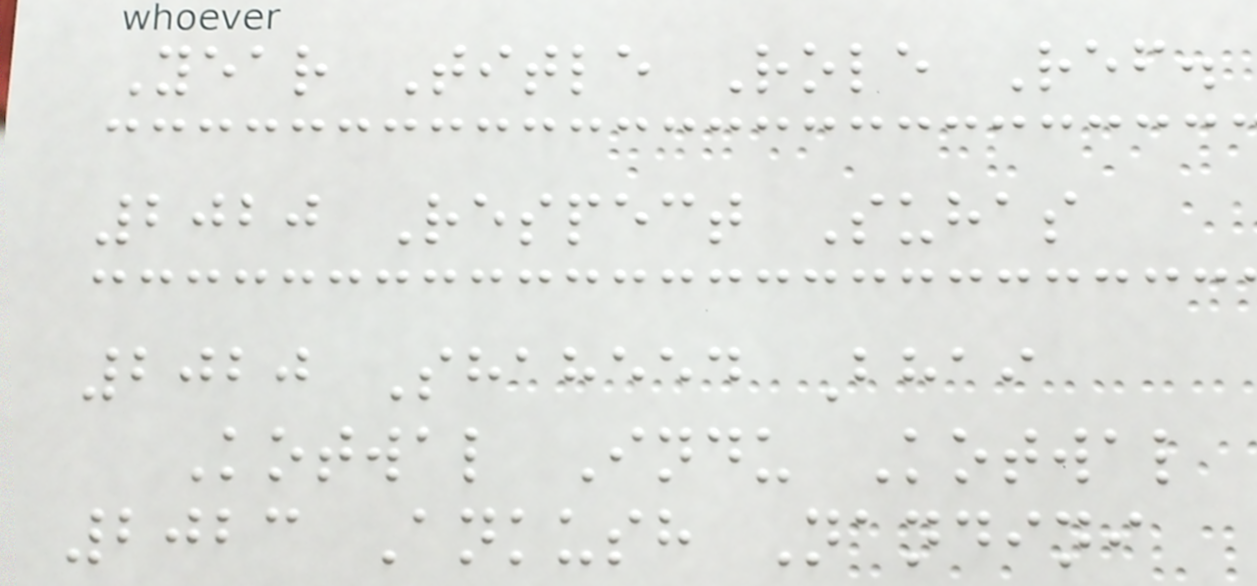Year Title Role Ref.
2020 Respect Suhas
2020 Shaheed Bhai
Kotwal Indu Kotwal
2023 Ankush Nandini
